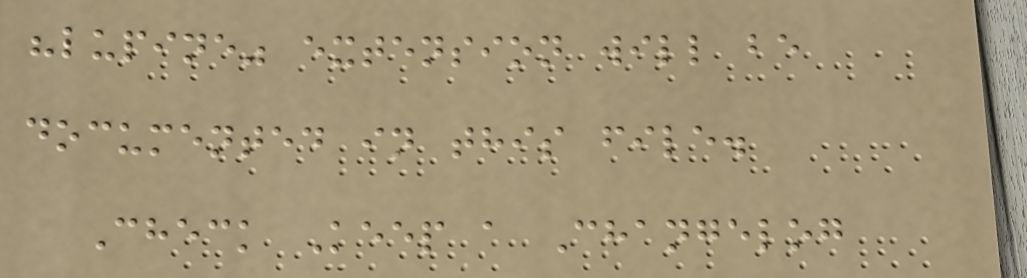"lupine" extension will be
documented in this file.
Check Keep a Changelog
